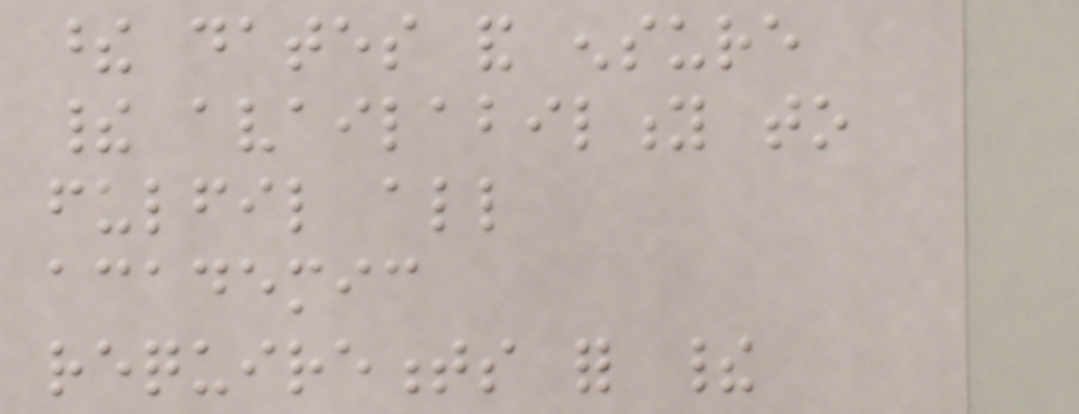these dates and ensure
their availability to
fulfil all
academic
requirements for their
